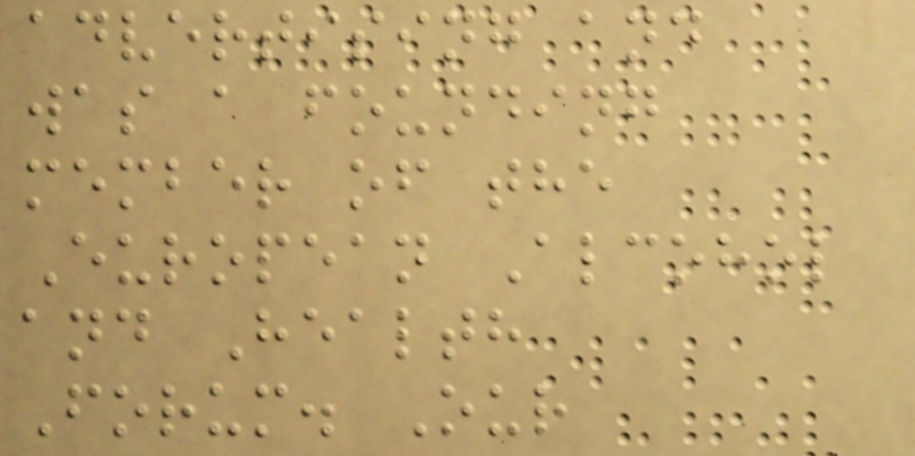advertising and
was a founding
member of the
European Alcohol
and Health
Forum. Our
